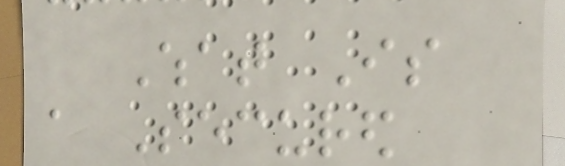What Is
a Secured
